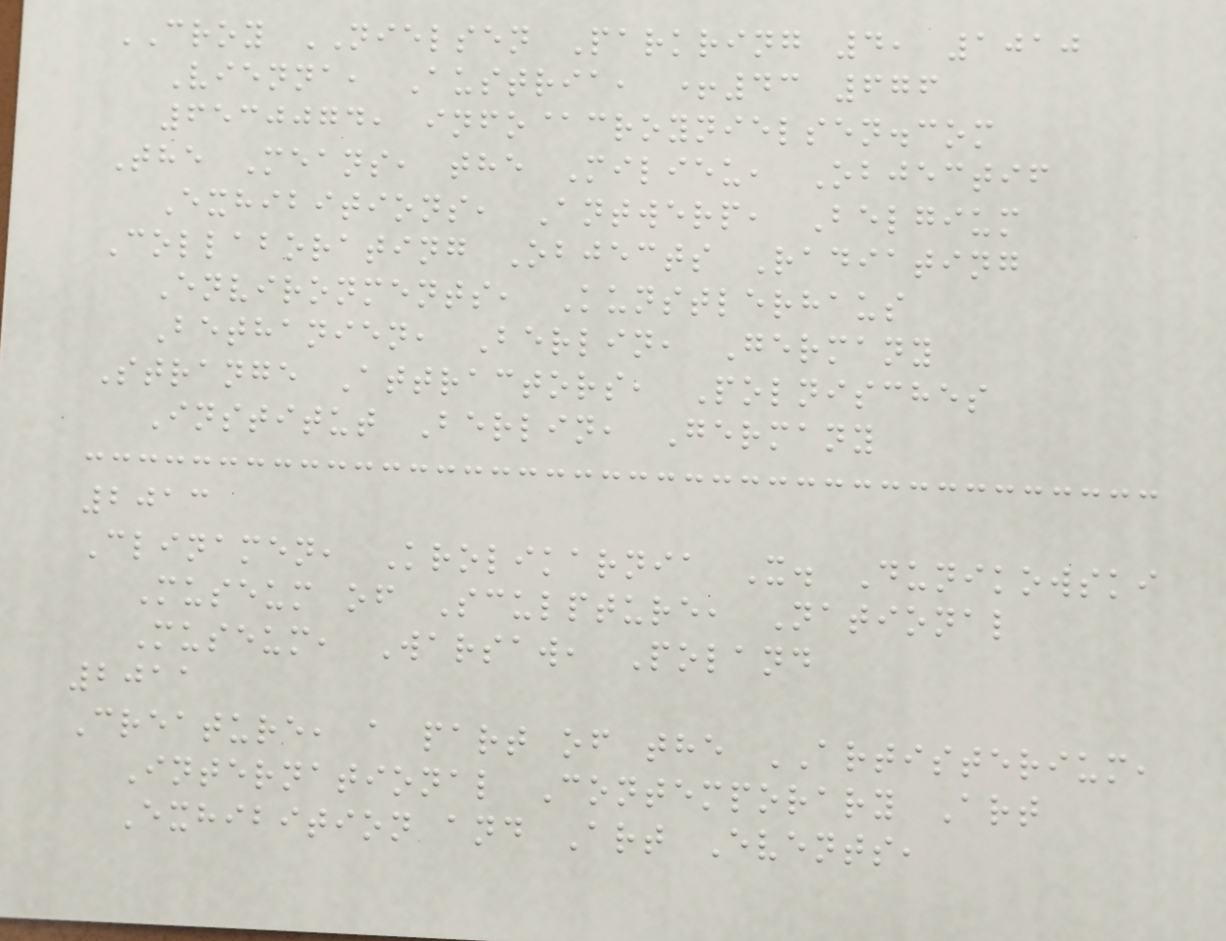CROY NIELSEN Parkring 4, 1010
Vienna, Austria, +43 676
6530074, info@croynielsen.com
The Means, the Milieu, Objectif
Exhibitions, Antwerp, Belgium
Collaborating Objects Radiating
Environments, Kunstlerhaus
Bethanien, Berlin, Germany
Strange Attractors, Polnisches
Institut Berlin, Germany
2013
Clinamen, Krolikarnia X. Dunikowski
Museum of Sculpture, National
Museum, Warsaw, Poland
2011
Creature, a part of the ARTISTERIUM,
International Contemporary Art
Exhibition and Art Events,
